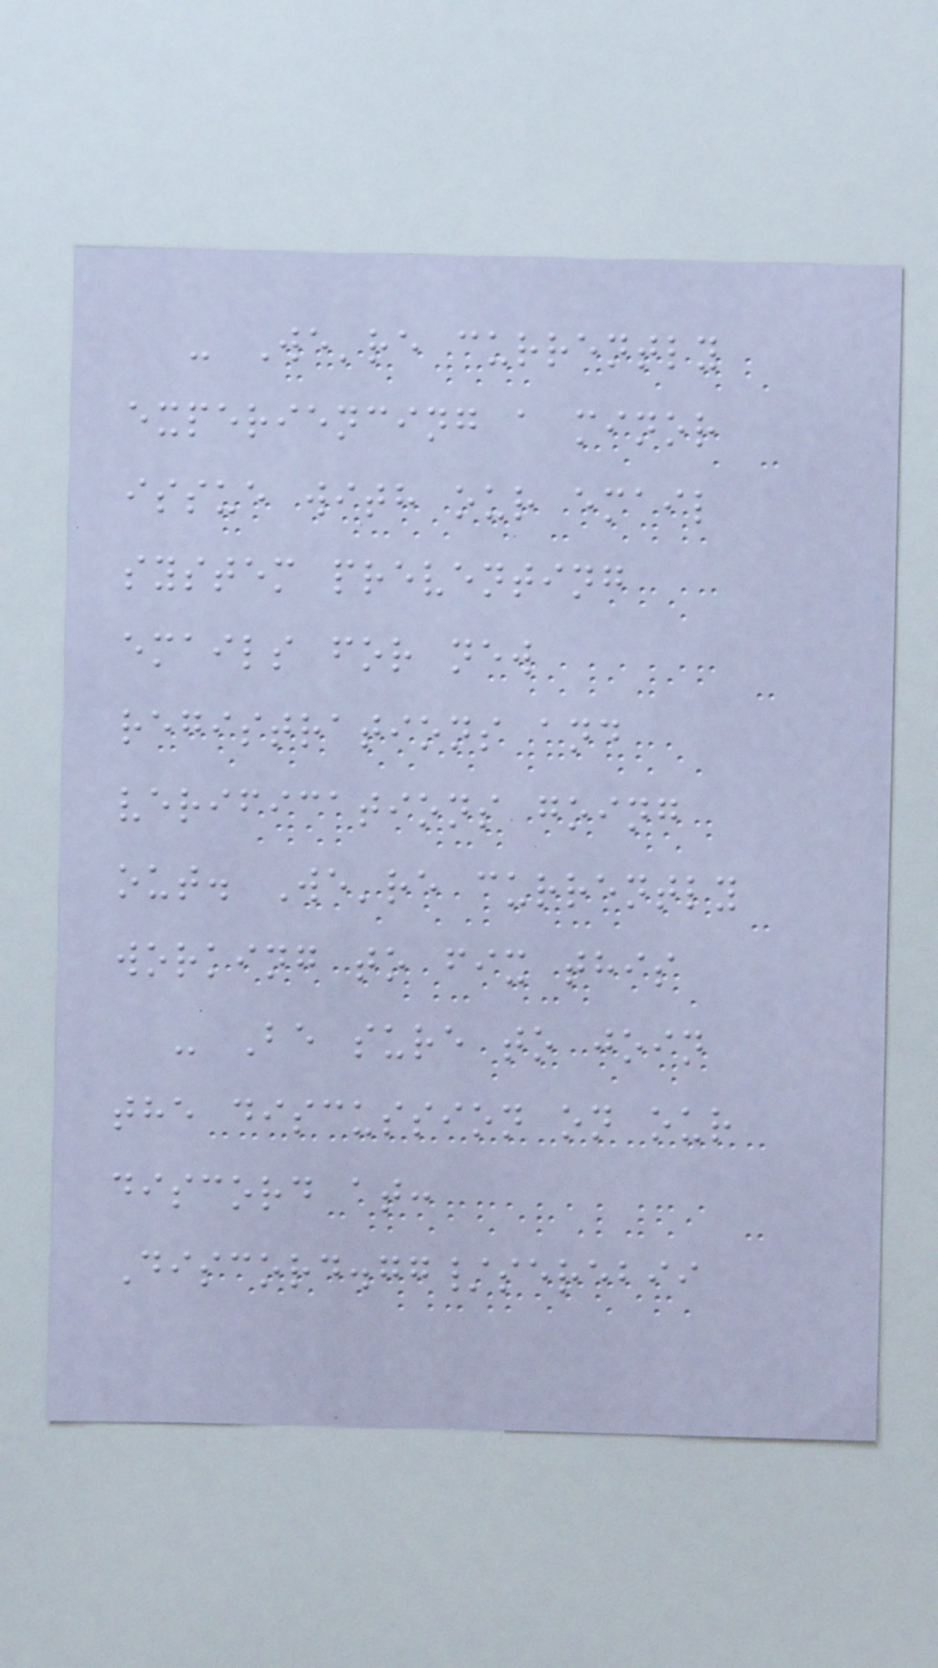- We're currently
experiencing a minor
issue with our email
system preventing
emails for new
registrations and
verifications going
out. We're currently
working to fix this
- Be sure to join
the discussion on our
discord at:
Discord.gg/serebii
